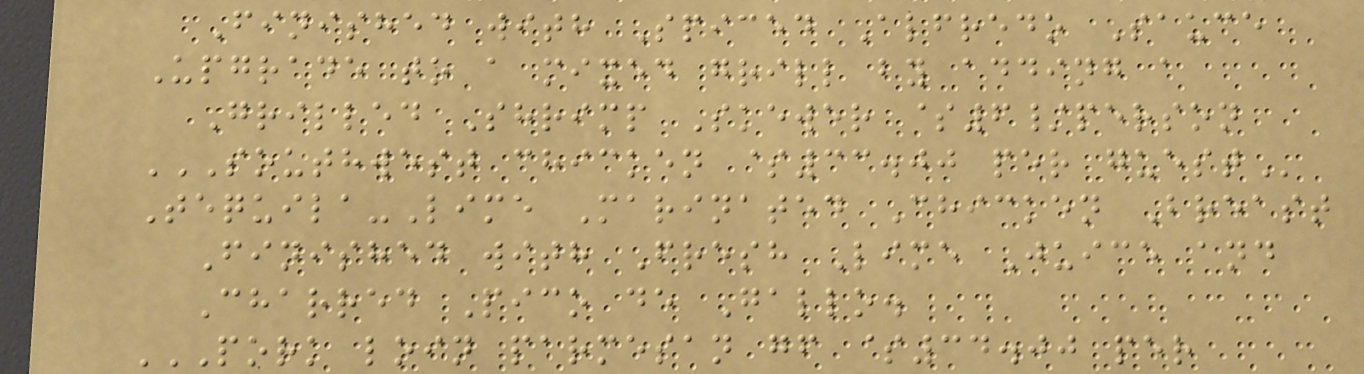Finished with Spiced Alfredo Sauce
Upgrade to a mixed grill by adding a
Grilled Shrimp Skewer $6/person
SOUTHWEST CHICKEN $33.00 PER GUEST
Tequila-Lime Marinated Chicken Breast
Finished with Fresh Lime Juice and
Charred Pico de Gallo.
PORK LOIN PARMESAN GF $34.00 PER
